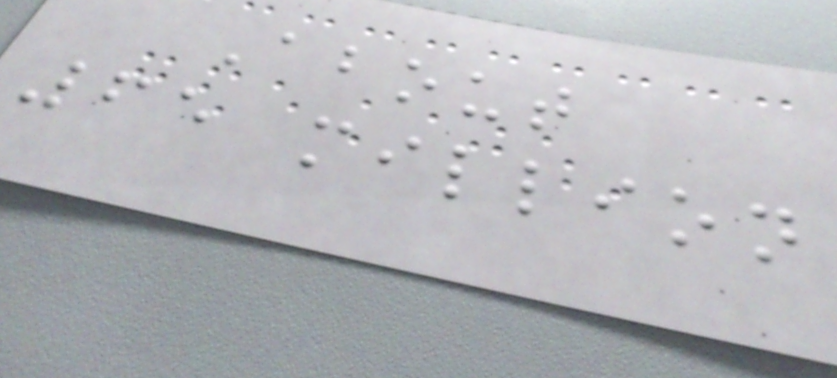About
65 million
